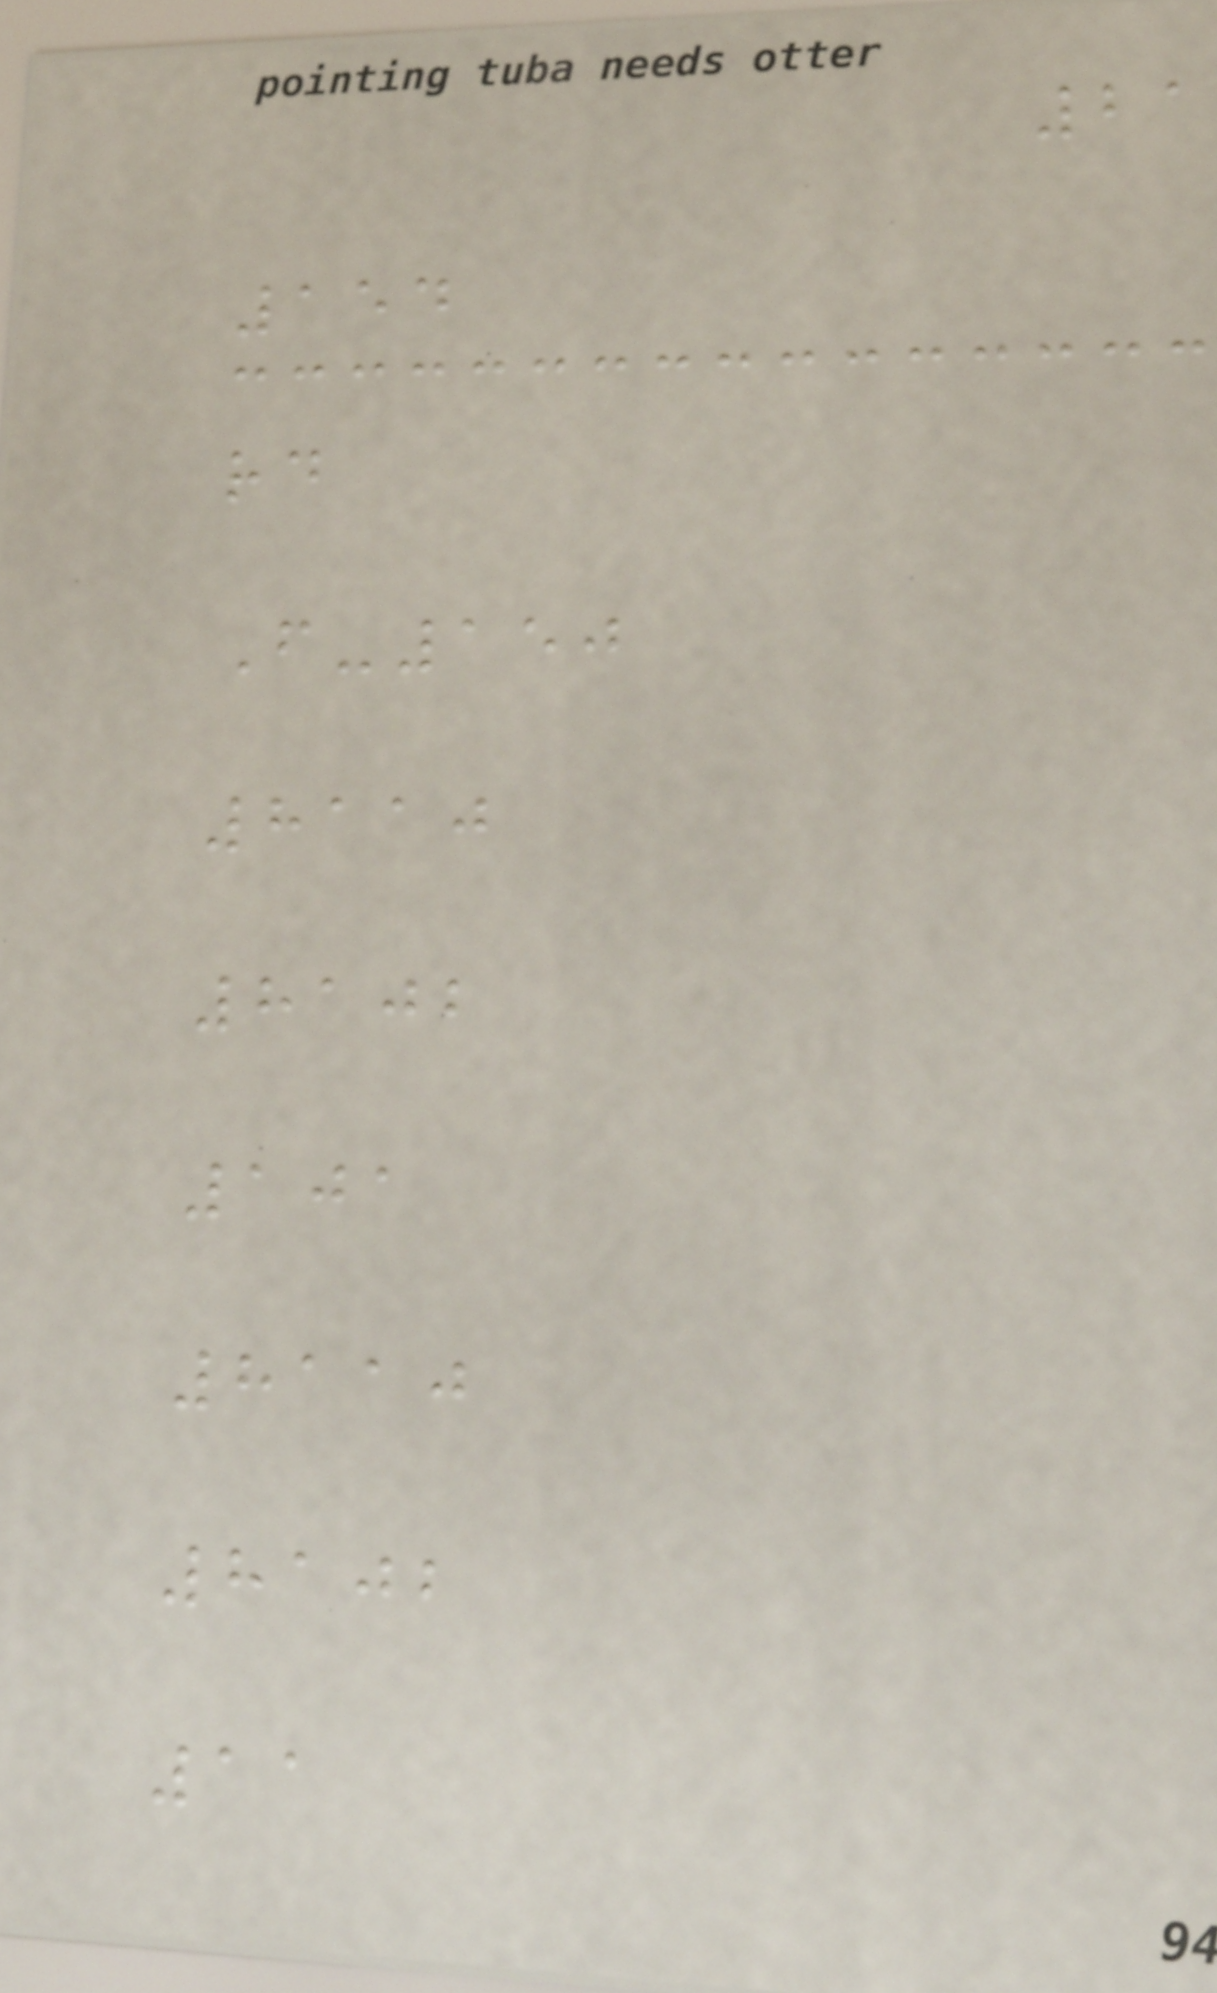21
154
rd
F-150
8110
8102
101
8110
8102
11
